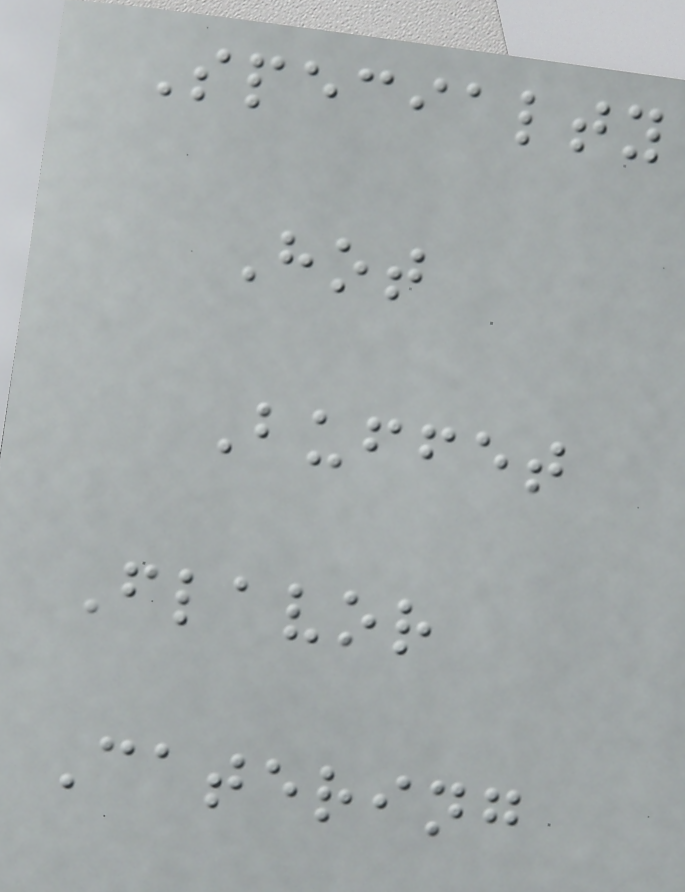Specialty
Hot
Buffet
Flavor
Catering
